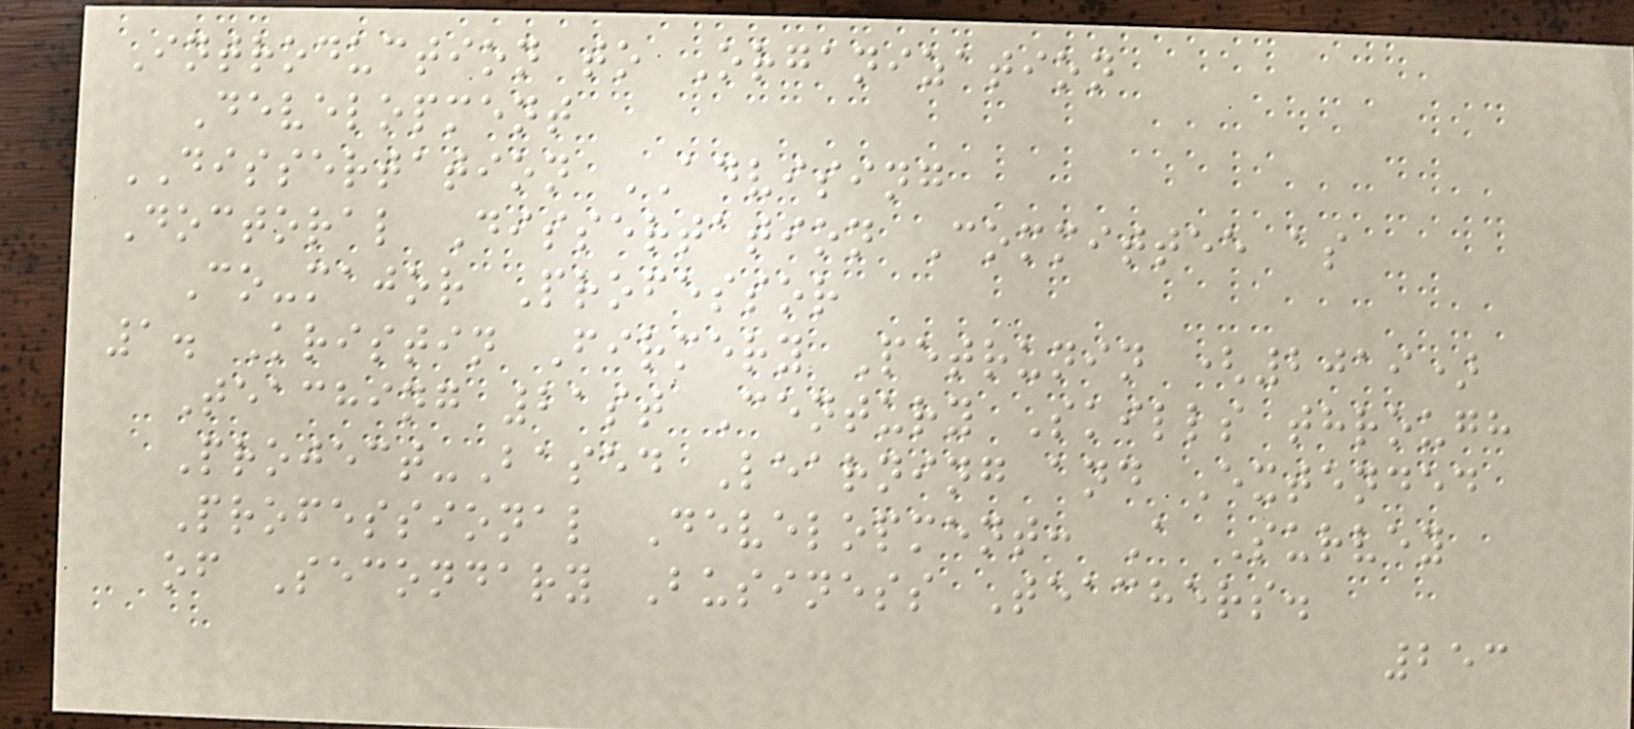Introduction to Organization
Development
DISSERTATION ADVISING
Doctoral Dissertation Committee as
Co-major Professor
1. Kristin Firmery Petrunin (2019)
Teaching 21st Century Skills through
Project-Based Learning and Extended
Professional Development: A Survey
of Secondary Business Teachers.
253
